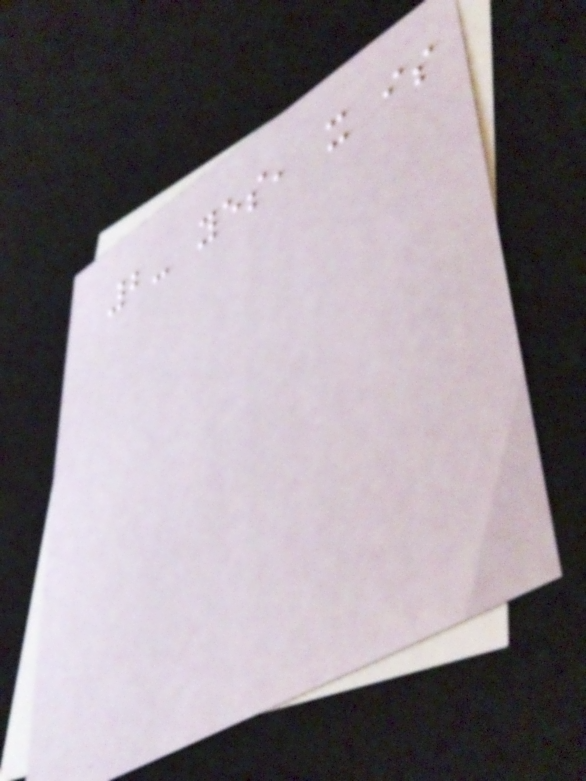2- yes, it is
